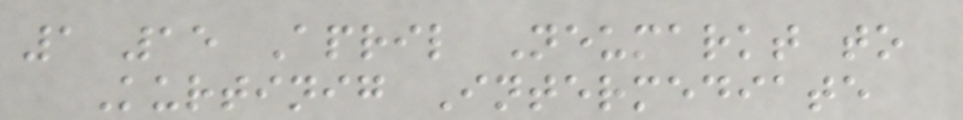1 15 April Neumarkt to
Kurtinig Intermediate
